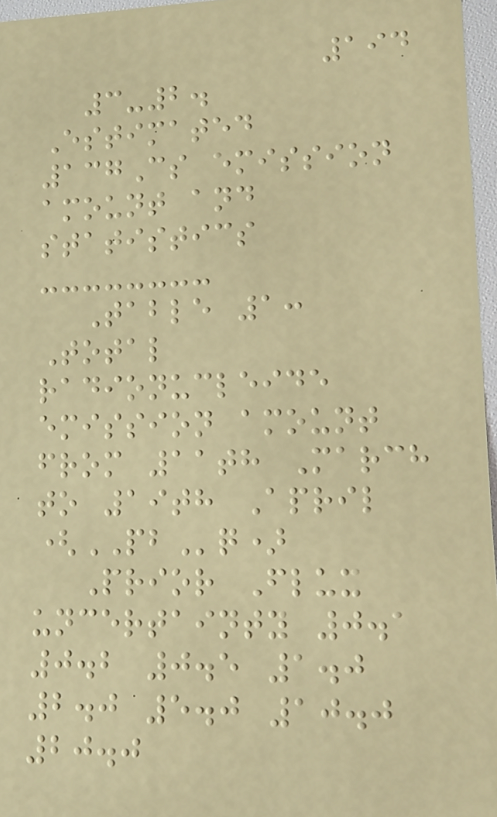194
3-2.
Estimated
137Cs emission
amount and
statistics
Table 1:
Total
radionucleide
emission amount
from 11th March
to 19th April
(PBq)
Prior Flux
uncertainty 0.1
0.2 0.5 1.0
2.0 5.0 10.0
20.0
